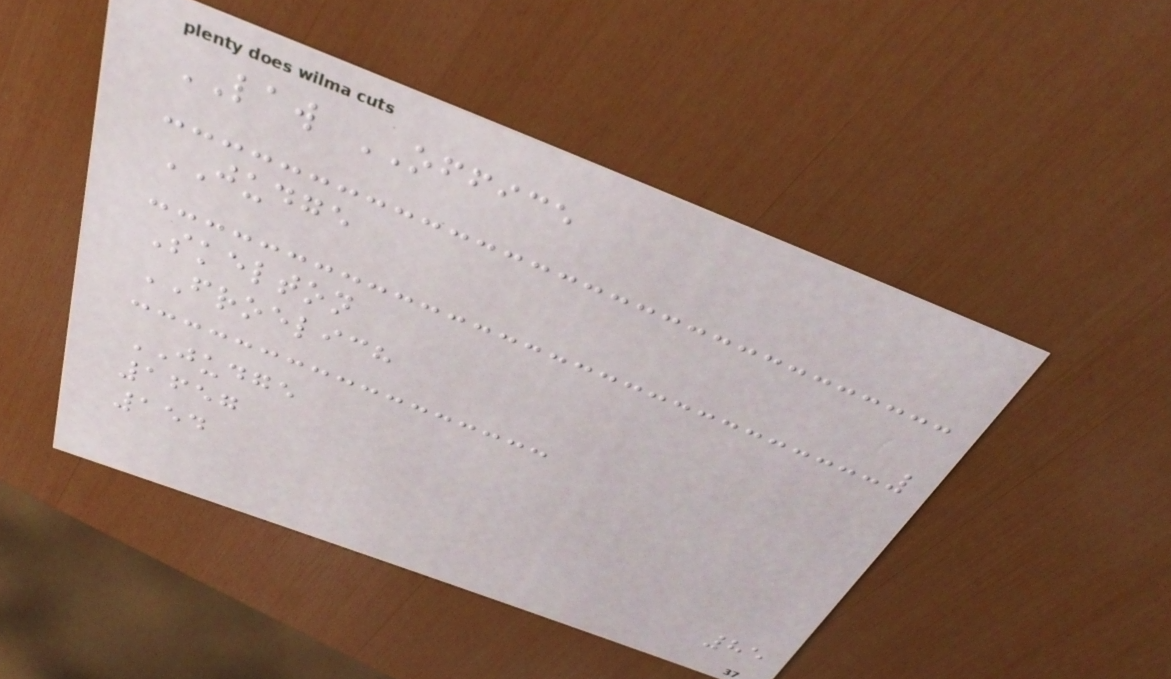LAW OFFICE
JUDGE
Skelton
FROELICH
JUDGE
1657
154
85
